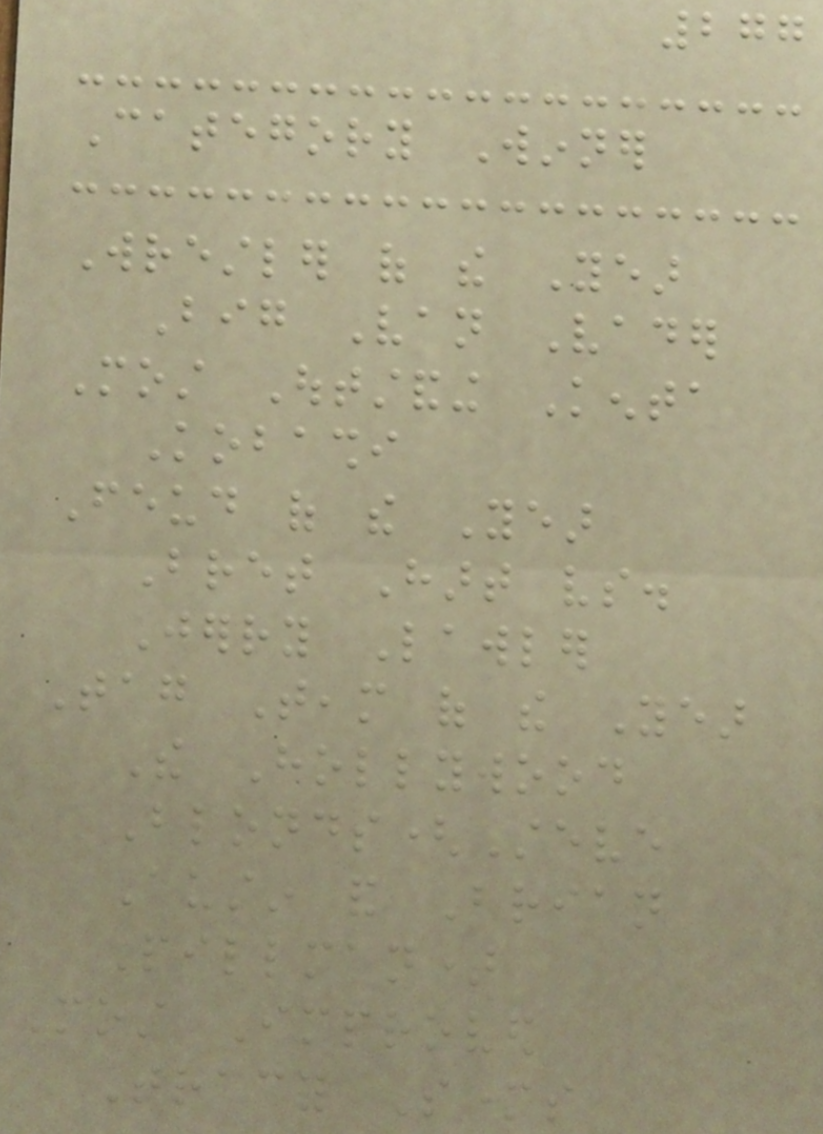277
Category Winner
Wrestler of the Year
Big Van Vader
Most Outstanding Kenta
Kobashi
Feud of the Year
Bret Hart vs.
Jerry Lawler
Tag Team of the Year
The Hollywood
Blonds(Steve
Austin and Brian
Pillman)
Most Improved
Tracy Smothers
